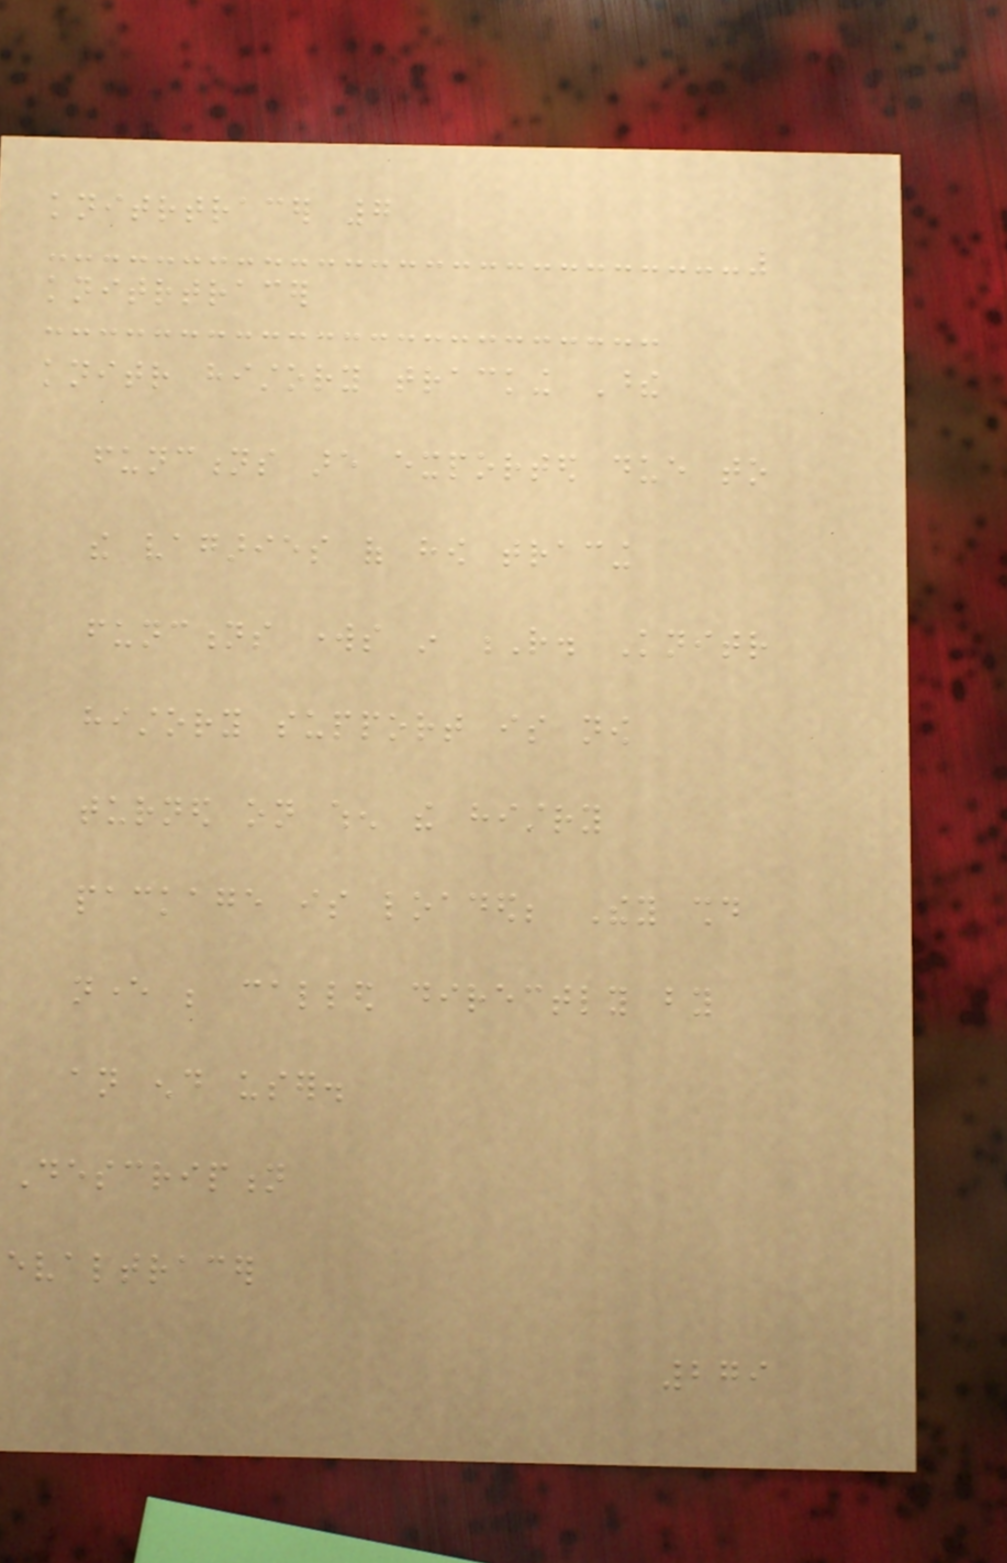knitrtracer 7
knitrtracer
knitr history tracking These
functions are exported due to
the vagaries of how tracing
functions works in R. Knitr
history support is now
turned on when the histry
package is loaded; They should
never be called directly by
an end user.
Description
evaltracer
279
